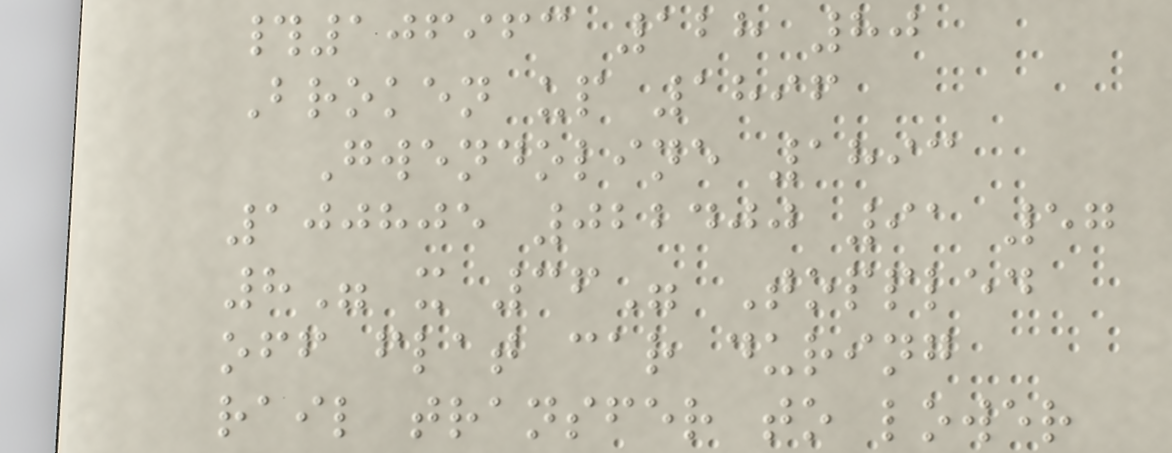#106963 128 80
Broken up 1896
Gwendoline 1893
100805 022400 91 57
8" x 36" Toppled
off flat car during
rail transfer to lower
